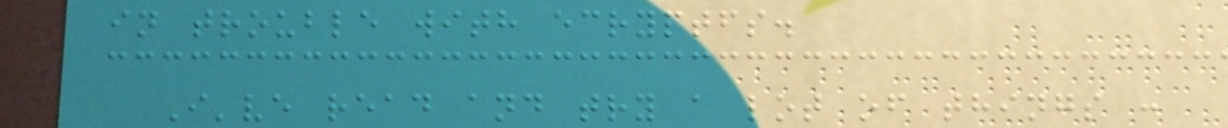in trouble with ecryptfs.
I've read and try a lot of things :
